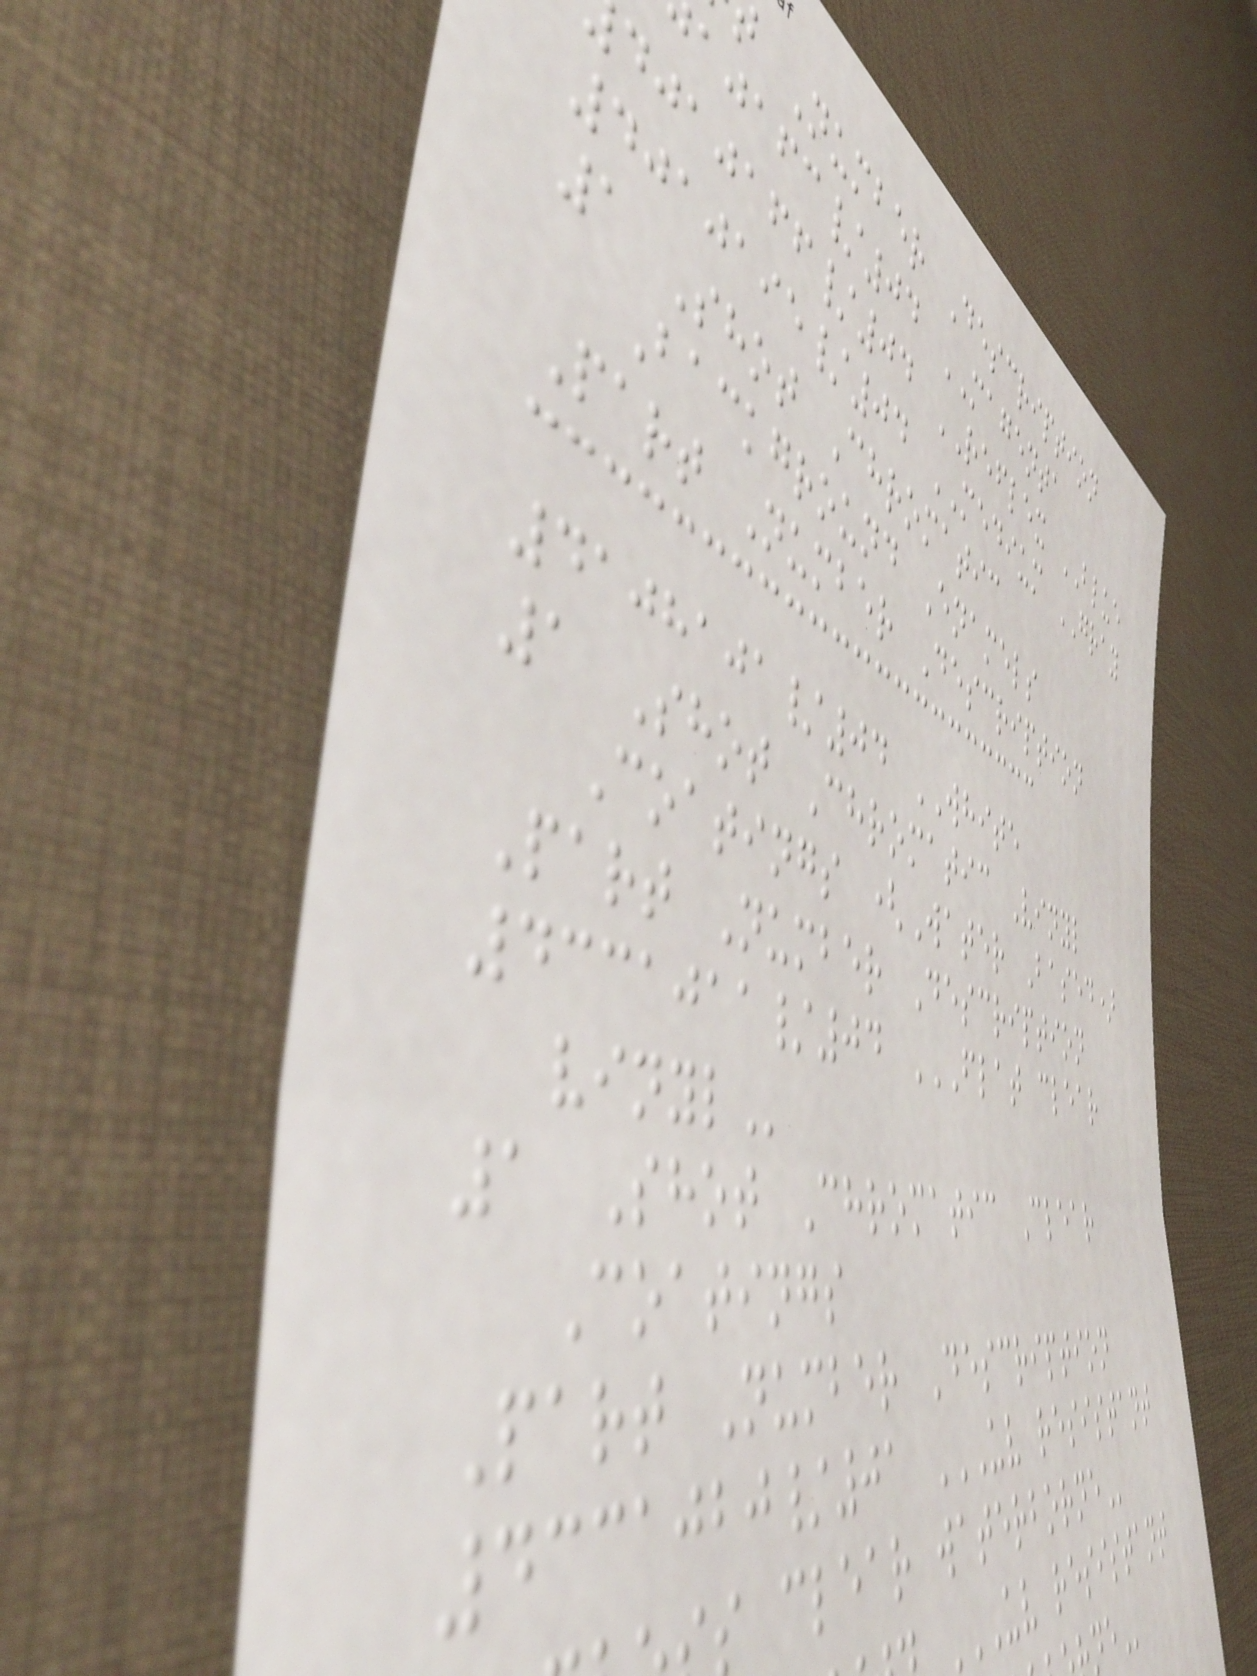Number Description
/04 MAGENTA
/04 REFLEX BLUE
4010195/04 MEDIUM GRAY
1 Shot Chromatic
Background Enamels
Part Number Description
4108101/04 WHITE
1 Shot Chromatic Vinyl
Coatings (Water Based)
Part Number Description
4331011/04 FLAT CLEAR
1 Shot Chromatic Clear
Coatings
Part Number Description
4331020/01 UV RESISTANT
s clear
